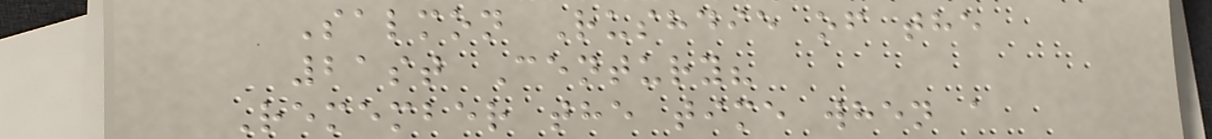Salmon Rushdie of the
21st Century?
Remember the time when a
